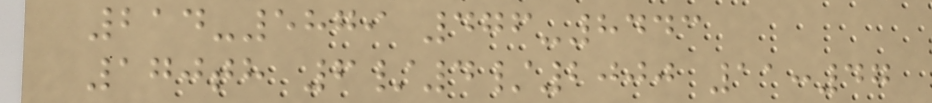214-5879 476-8443
170th 6/4/2000 11:47
